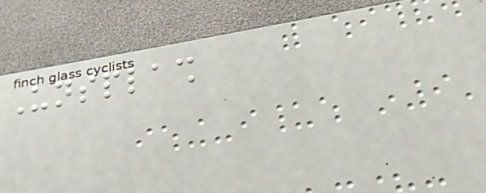Unsplash
